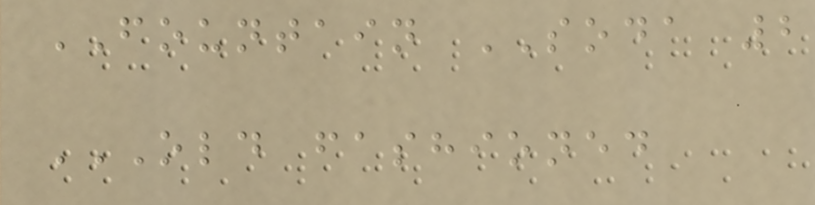FOUNTAIN SODA 2
OLD FASHIONED
